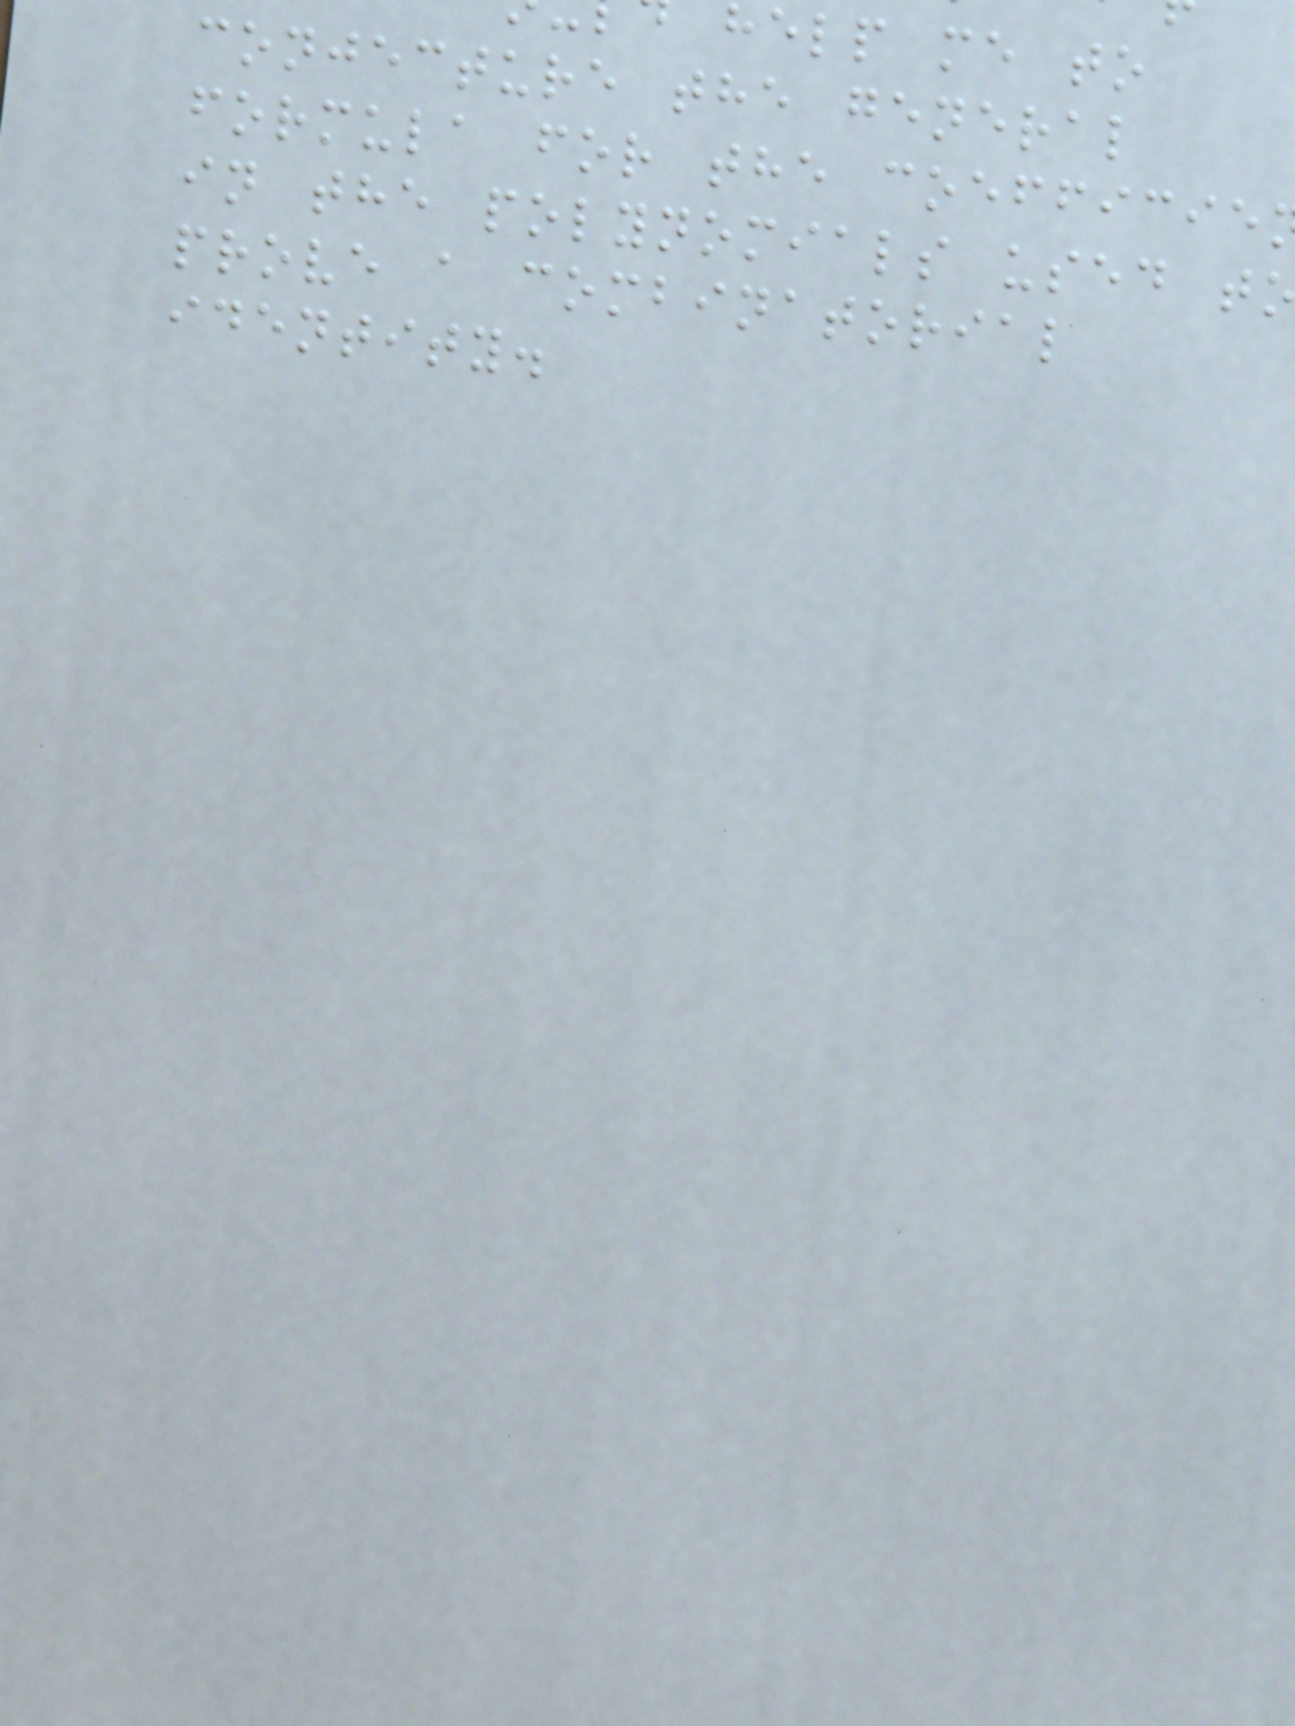help me to
conjecture the general
formula for the coefficie
in the polynomials used t
prove a combinatorial
identity.
